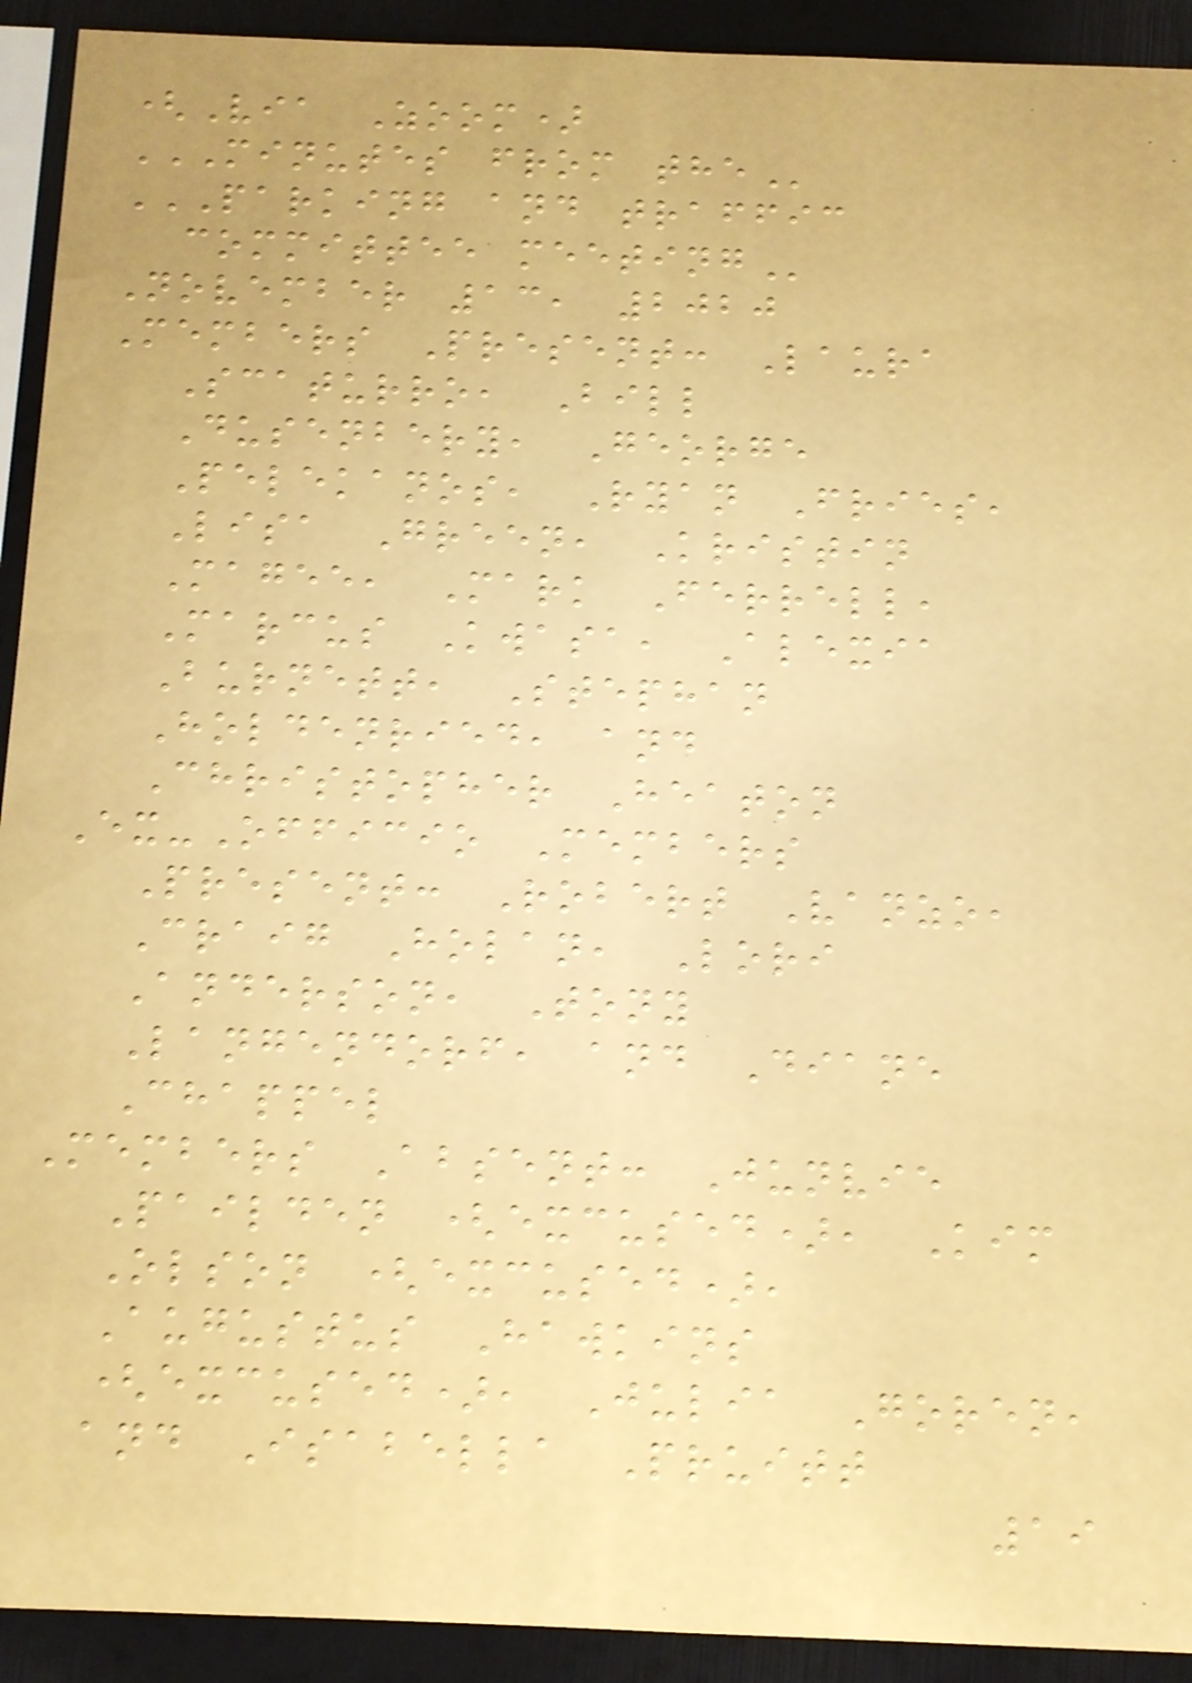(Via Zoom)
MINUTES FROM THE
PARKING AND TRAFFIC
COMMITTEE MEETING
November 13, 2020
Members Present: Laura
Scaturro, Bill
Dusenbery, George
Pelekanos, Ryan Fries,
Lisa Green, Kristin
Magee, Mark Ferrell,
Marcus Kwasa, Alexia
Burnett, Stephan
Holdenried, and
Christopher Heaton
Ex-Officio Members
Present: Robert Vanzo,
Craig Holan, Lori
Anderson, Tony
Langendorf, and Diane
Chappel
Members Absent: Junvie
Pailden (excused), Kim
Olson (excused),
Augustus Hawkins
(excused), Julia Goren,
and Isabella Pruitt
19
